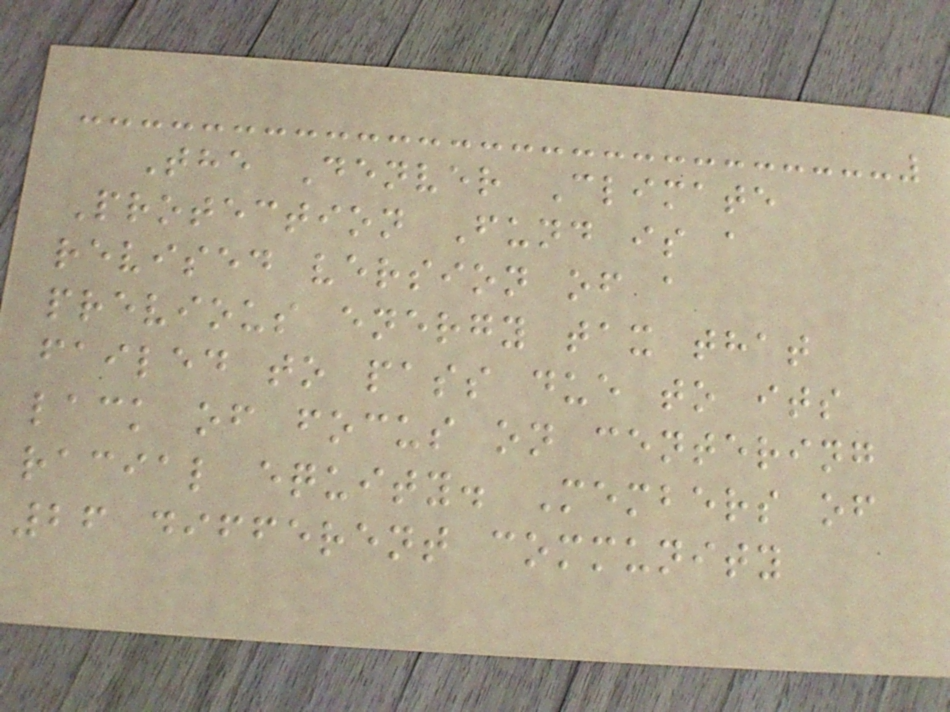The Denver Climate
Protection Fund is a
revised version of a
previous energy tax that
failed to pass due to its
lack of focus on centering
racial equity. Members of
26 different community
